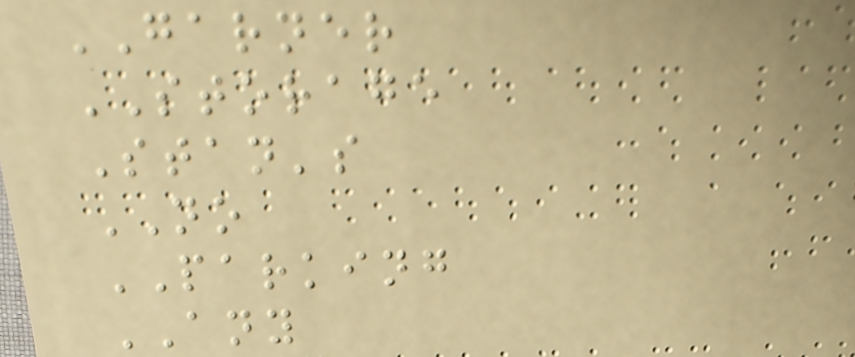GARNER
STORAGE
Stan's
NO
PARKING
ANY
